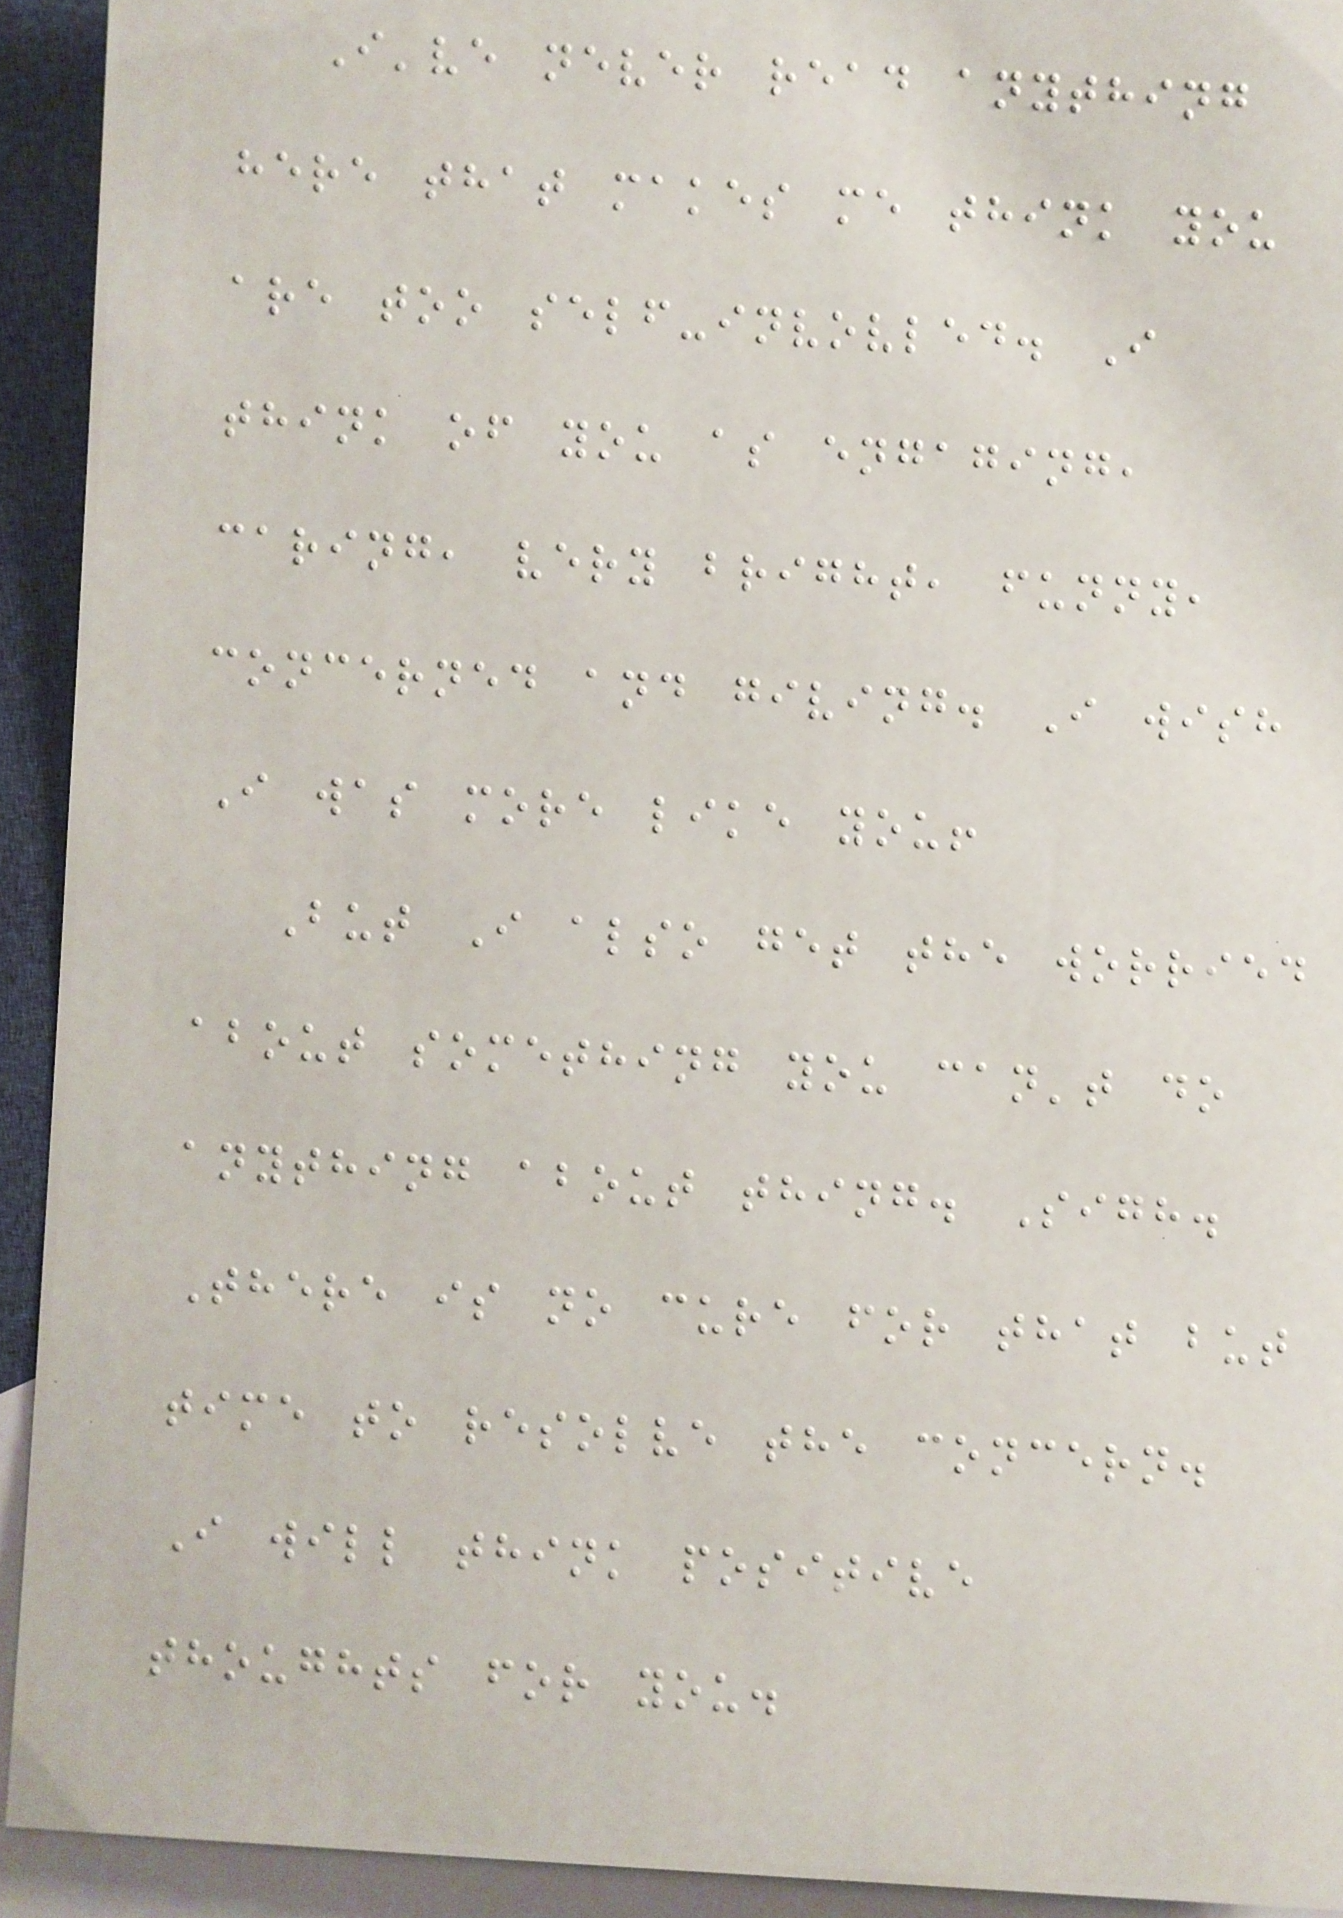I've never read anything
here that makes me think you
are too self-invovled. I
think of you as engaging,
caring, very bright, funny,
concerned and giving. I wish
I was more like you!
But I also get the worried
about something you can't do
anything about thing. Sigh.
There is no cure for that but
time to resolve the concern.
I will think positive
thoughts for you.
